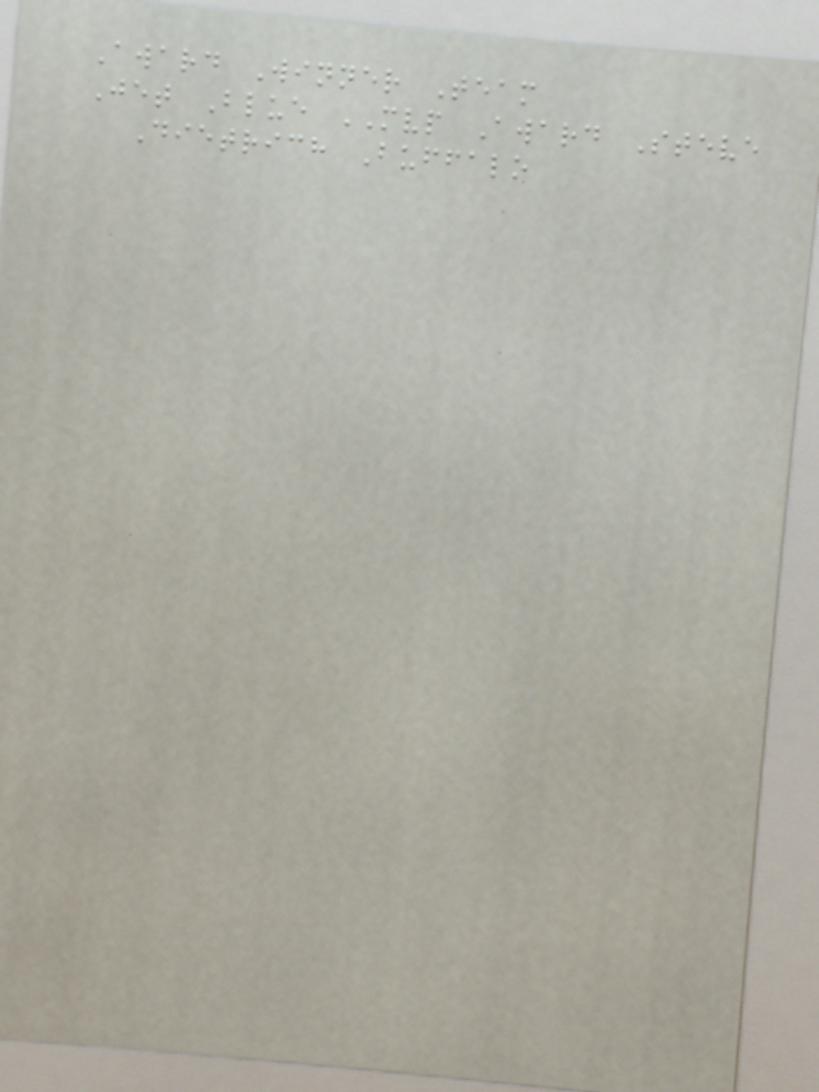Award Winner Team
Jet Blue MVP Award Steve
Dietrich Buffalo
